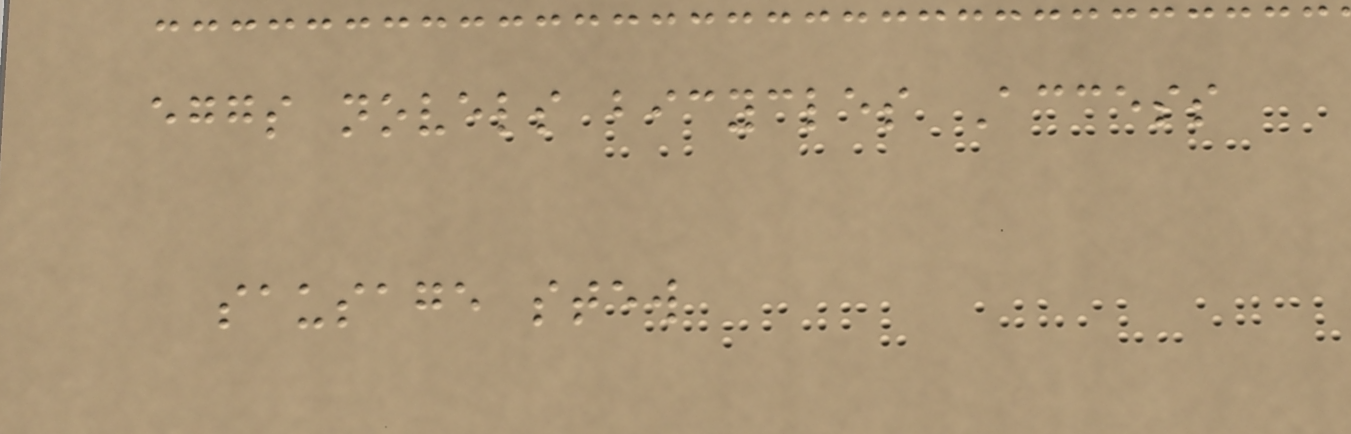eggs novels bicycles Access
sausage stew
